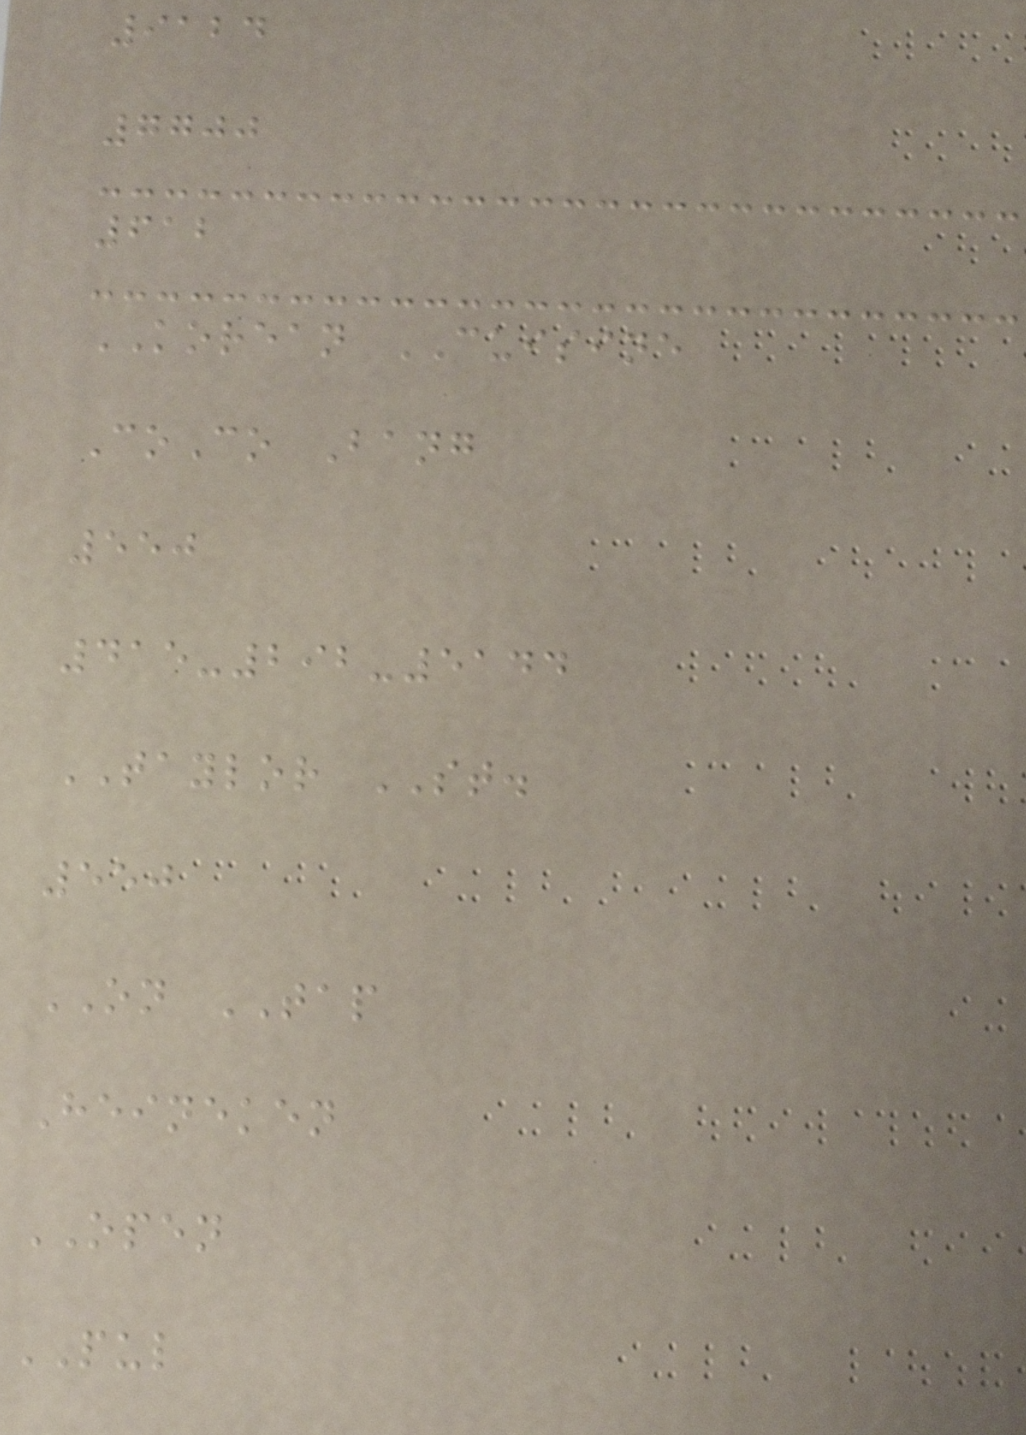9124
7700
612
KOREAN CUISINE
CoCo Bang
550
415-292-5144
TAYLOR ST.
550
ON TAP
Heineken
OPEN
PUL
